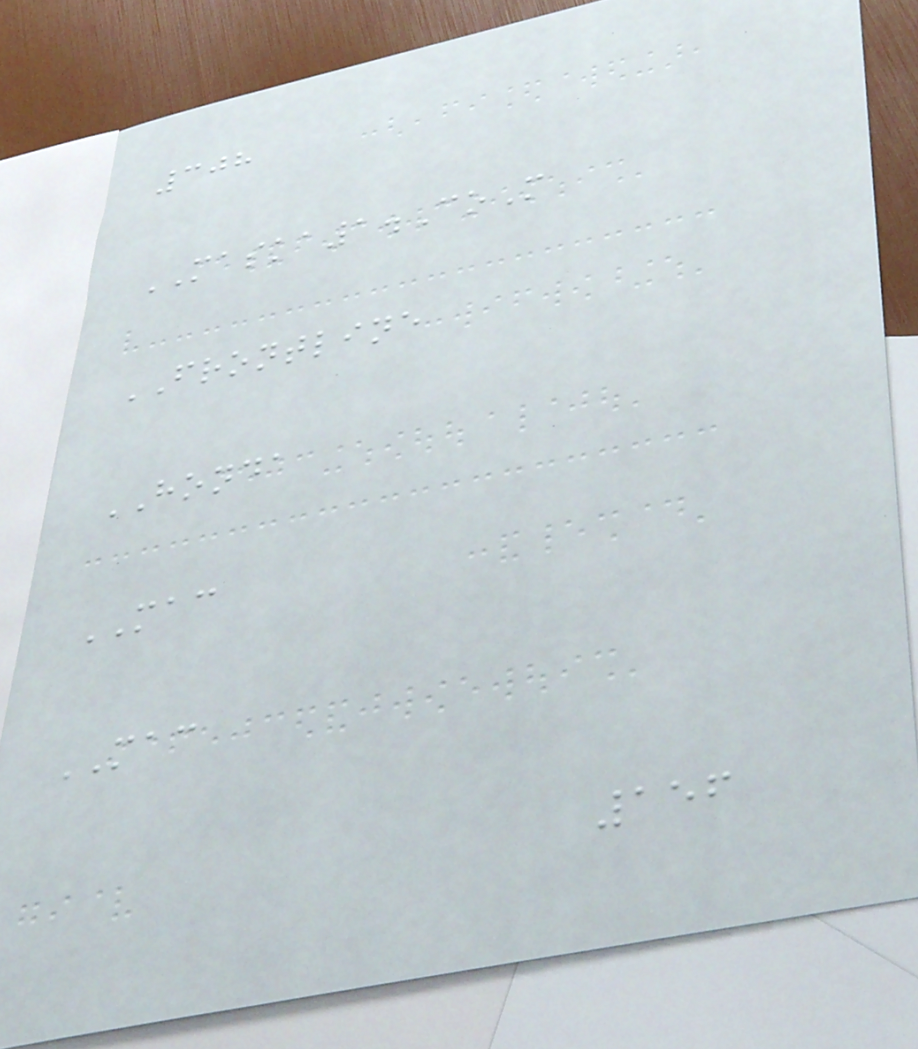308
MASKA1.CoM
FRONTLINE
HONDA
MAC
MAC
156
